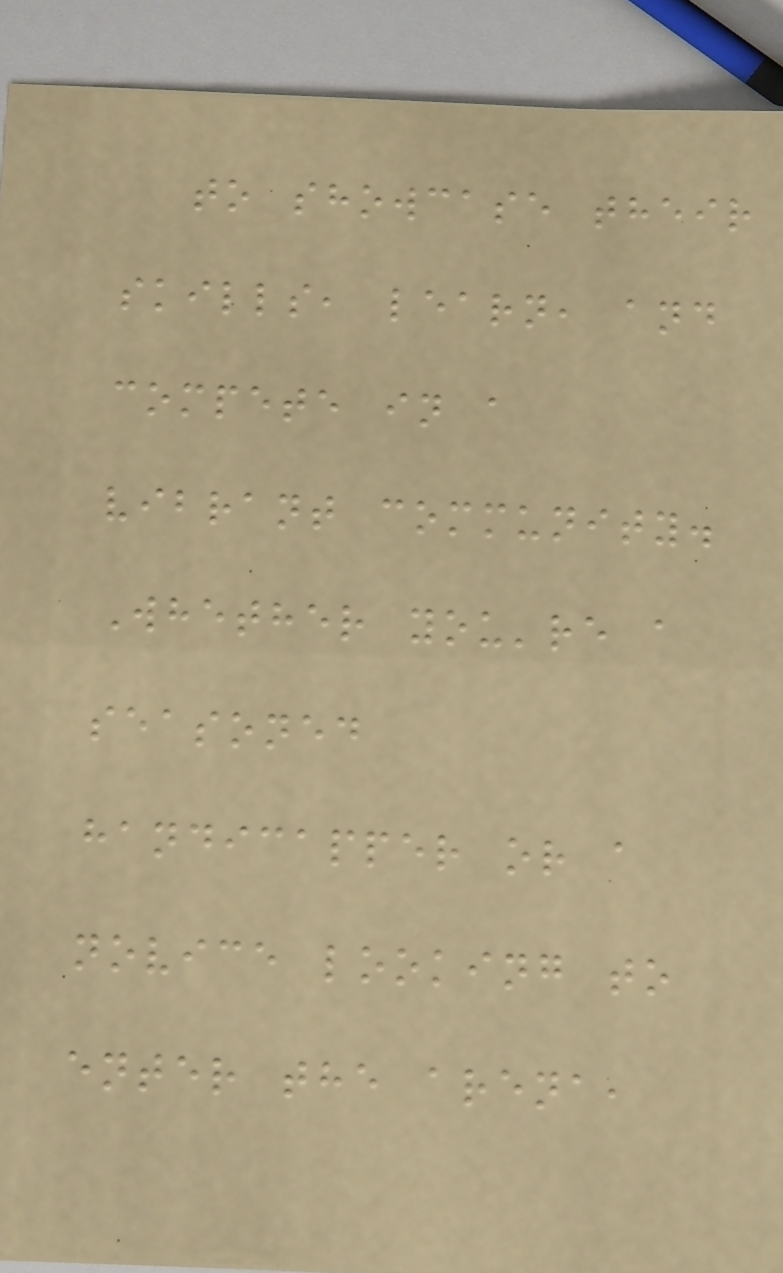to showcase their
skills, learn, and
compete in a
vibrant community.
Whether you're a
seasoned
handicapper or a
novice looking to
enter the arena,
